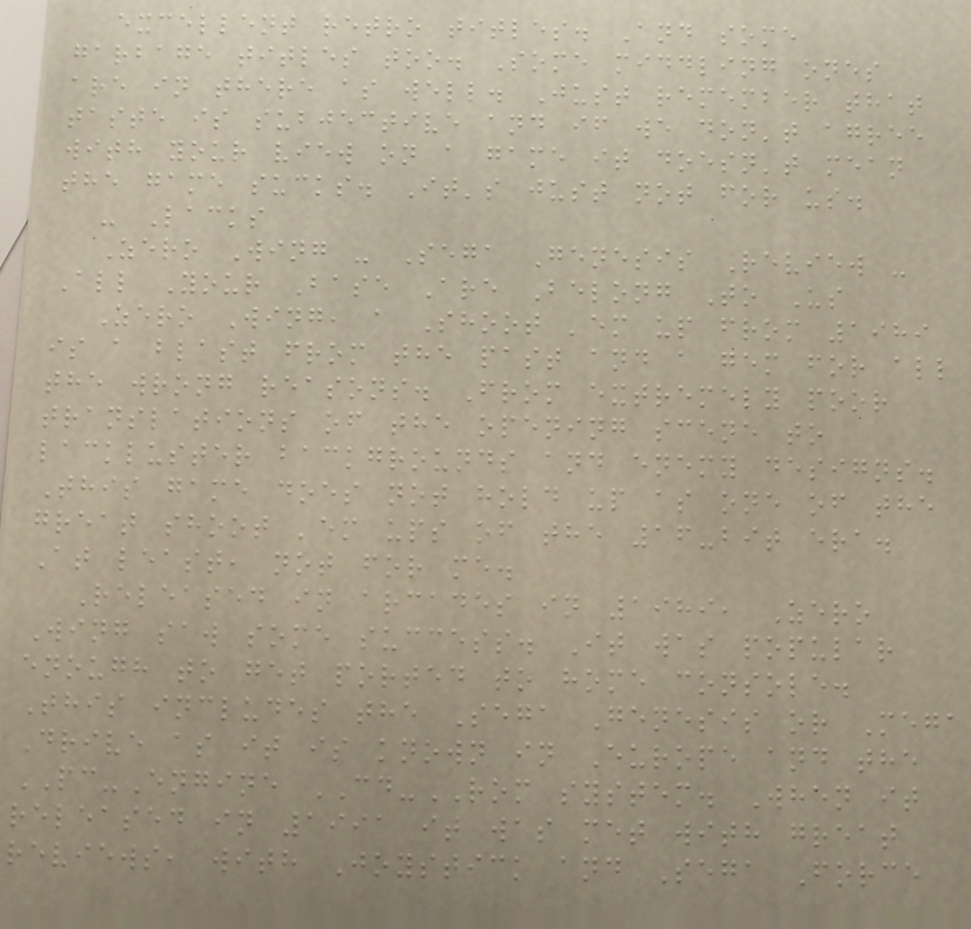excellent retro titles. And some
garbage titles too. Some middling ones
are in there as well. Just remember that
taste is subjective and if we don't agree
with your view on a game it doesn't mean
the game sucks. It's just not for us.
- Lacks
Zero Wing - Sega Genesis Review -
All Your Base Are Belong To Us
Zero Wing, a Shoot 'em up from 1989
is a blast from the past and a gem for all
the wrong reasons. From extremely poor
translations of the opening scene to
lackluster backgrounds and enemy designs.
This game does not hold up as one of the
great shoot 'em ups of the 16-bit era.
At least, not for me.
Released in arcades in 1989, Zero
Wing saw some success. It was popular
enough to get ported to home console.
This includes the Sega Genesis or Mega
Drive as it is known in Europe and the
PC-Engine CD-ROM system. When it
released in 1991 it was met with great
reviews, with Joystick and Sega Force
